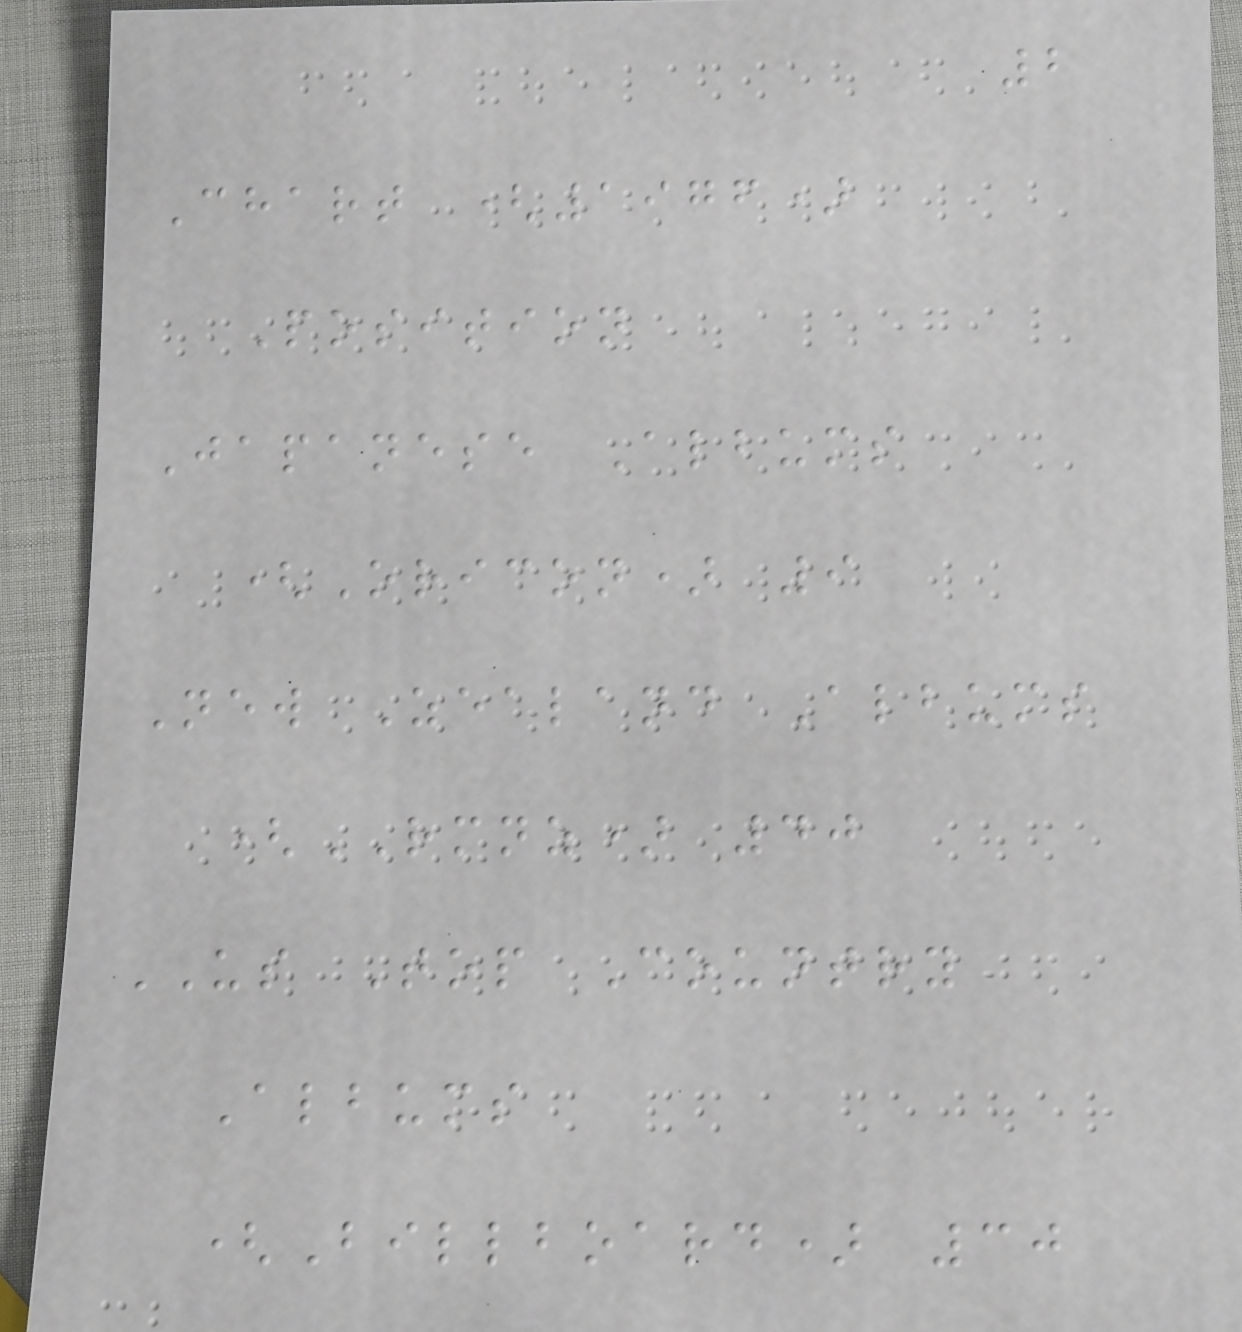2
Chart (1976)
Position
Japanese Albums
(Oricon) 9
New Zealand Albums
(RMNZ) 40
US Top Country
Albums
(Billboard) 30
